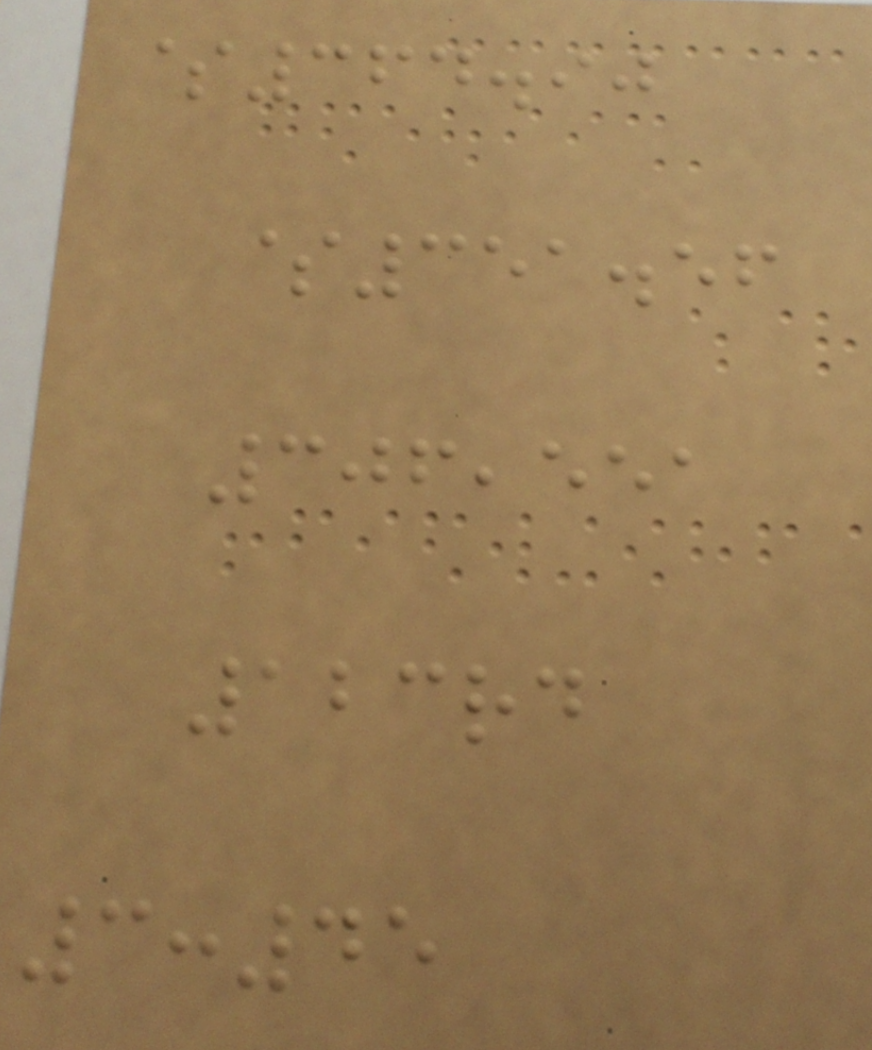$364.90
$351.56
306,551
123rd
3:45
